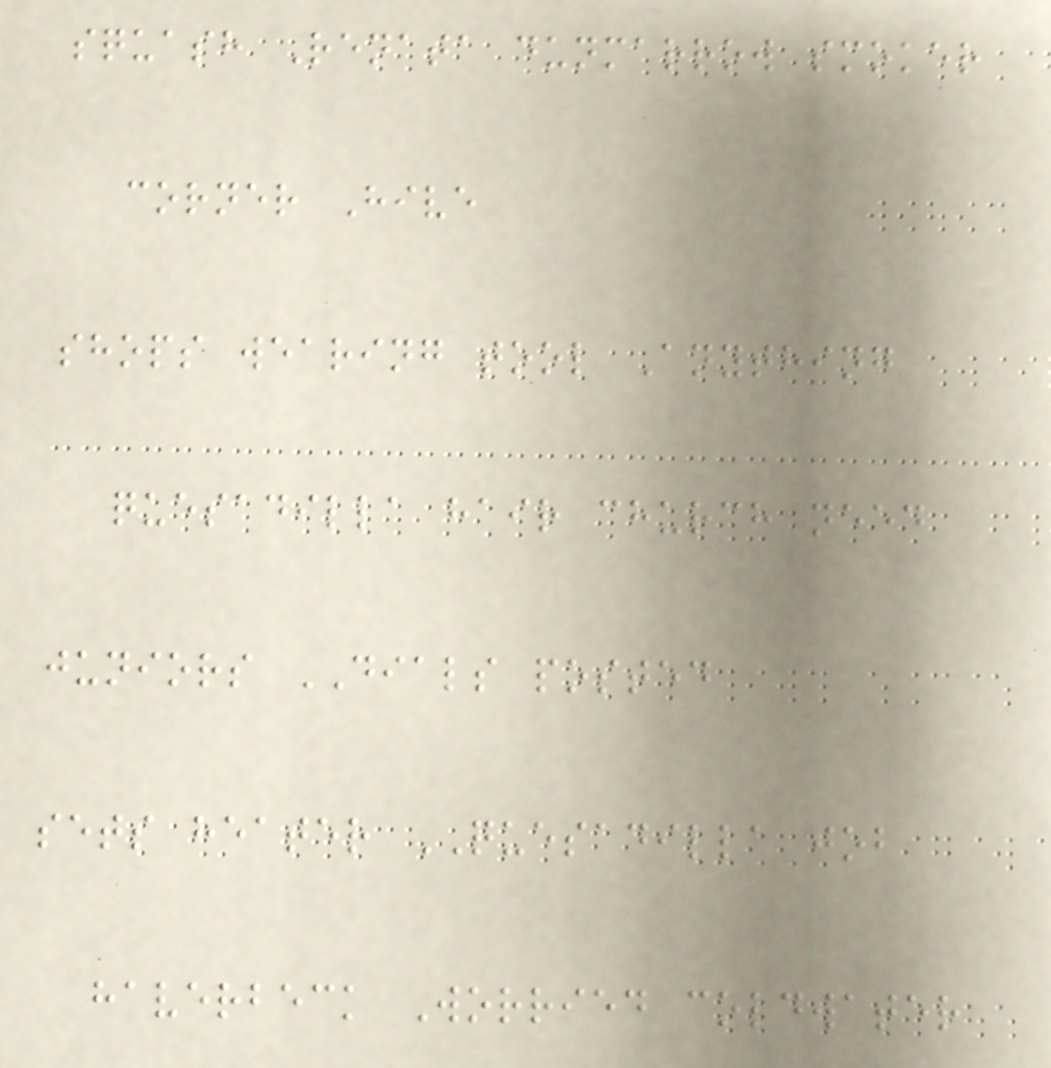squash Renata dunmarrow smoker
corner Hive
shops wearing tool Anything
quesadilla hair church need
juniors DIALS posted
sets heater QUESADILLA job
haverbeck Worried coldwater
